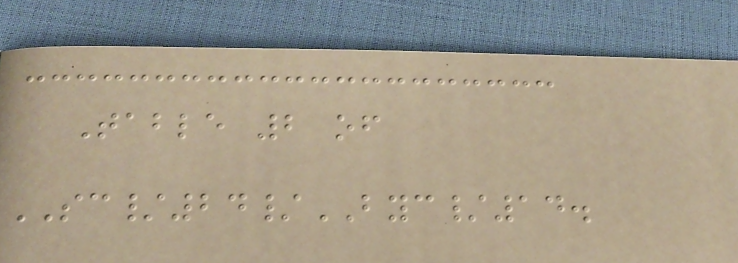Table 2 of
SC/24/BYC/14.
